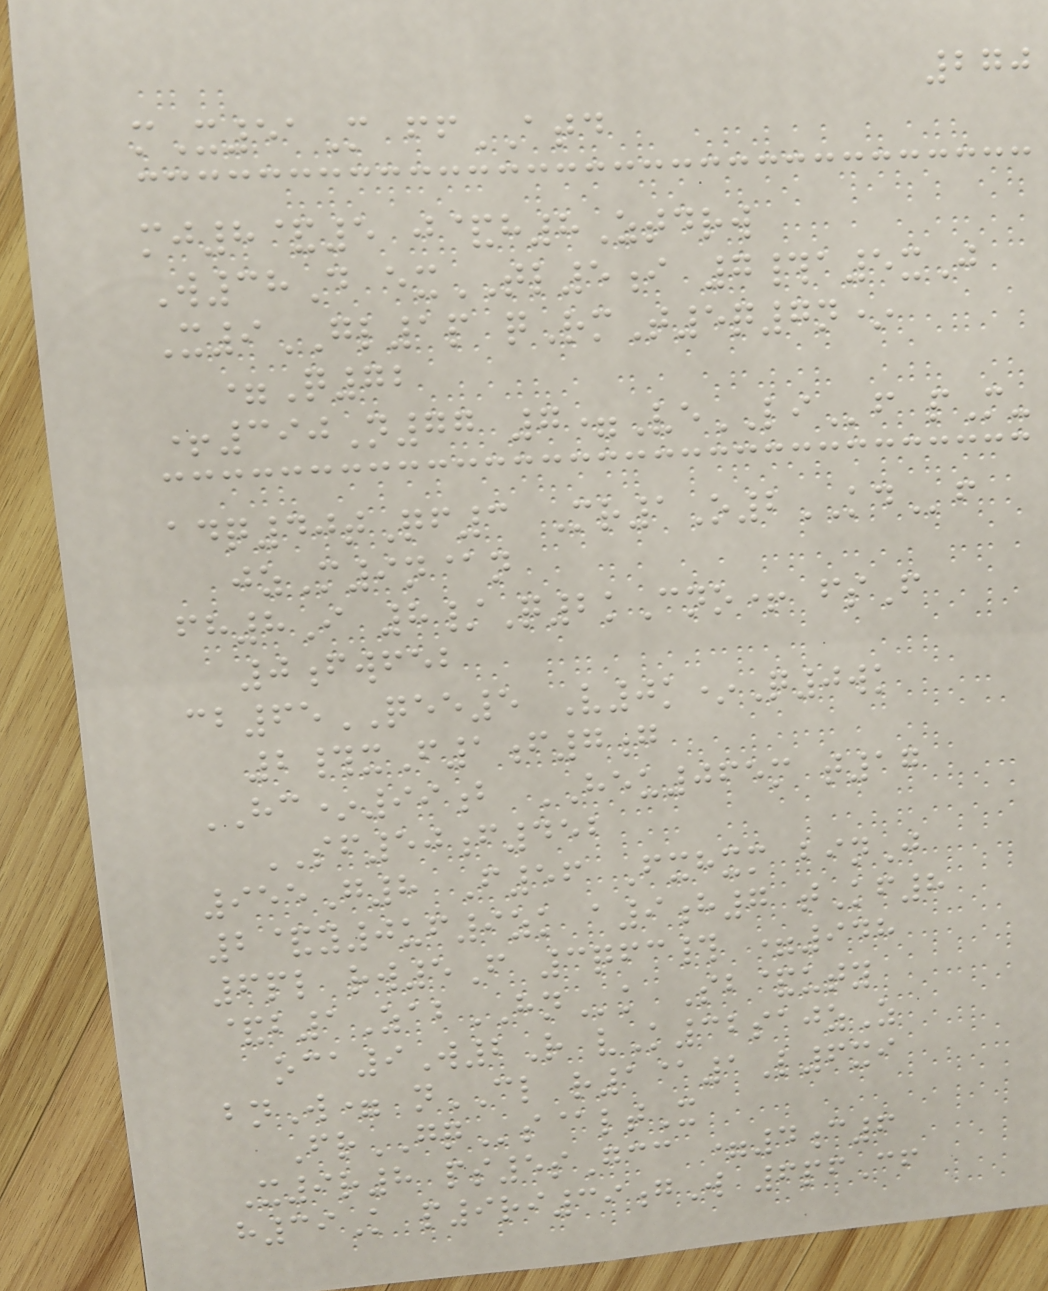270
mX51M ffATD
mj8&5 j&h8Ztdrw
W38D exTL5i 7#a5xJ
X9GL1p qRmT5q7n*
=Q72
+390N77 7=VeLIf pM-
adq40tQf3 Mr1O2KDf
jzM9n@n
fh8I 8/Q2kCno+ fsF
0fwfeb
cb65QEE5 V0k*Q0wk
2#xF1f7g
HC*99b HEU065m t17
SF50f452
955G8 F56 Fxhxm binJ
2&y0uf9zk a9h7 tKf8
6pl rw5F 3qfc# =948
&b1ZabHNk Sb&uty
oca9W2R vK32sajzZ
bnW= nCL r1@1L6xi
FrGQs@ltX
X9r8 ps5sGcc =4c6
h39K p9ri39gW 6pfCf
